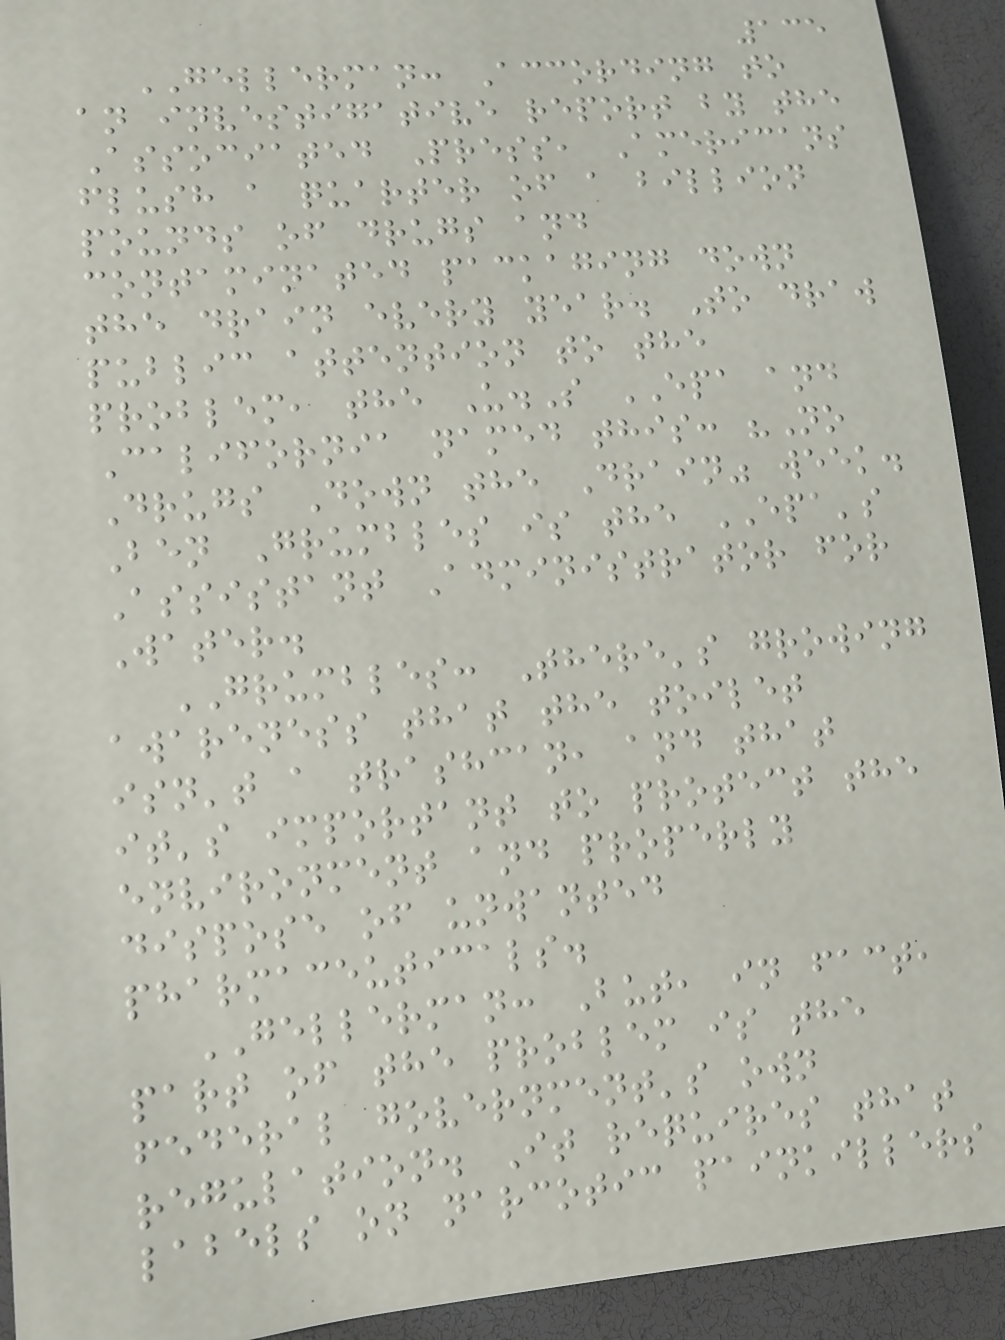135
GELLERMAN: According to
an investigative report by the
Associated Press, Americans
flush a quarter of a billion
pounds of drugs and
contaminated packaging down
the drain every year. To draw
public attention to the
problem, the U.S EPA and
California named this: "No
Drugs Down the Drain" week.
Ben Grumbles is the EPA's
Assistant Administrator for
Water.
GRUMBLES: There's growing
awareness that the toilet
isn't a trashcan, and that
it's important to protect the
environment and properly
dispose of unwanted
pharmaceuticals.
GELLERMAN: But, in fact,
part of the problem is the
federal government's own
regulation. It requires that
labels on narcotic painkillers
